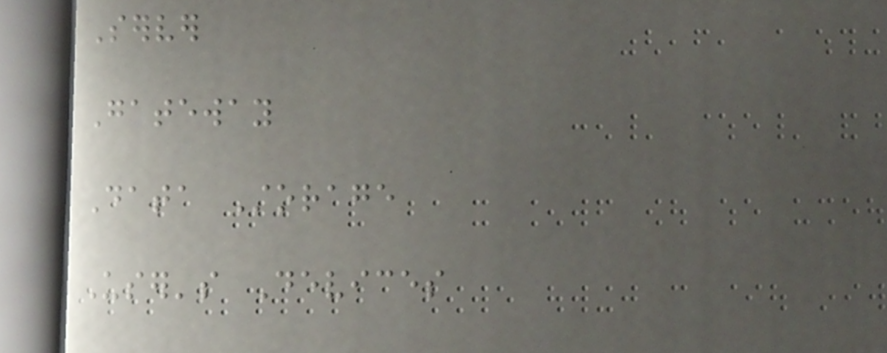Server
Gateway
Data Storage
User's Devices
